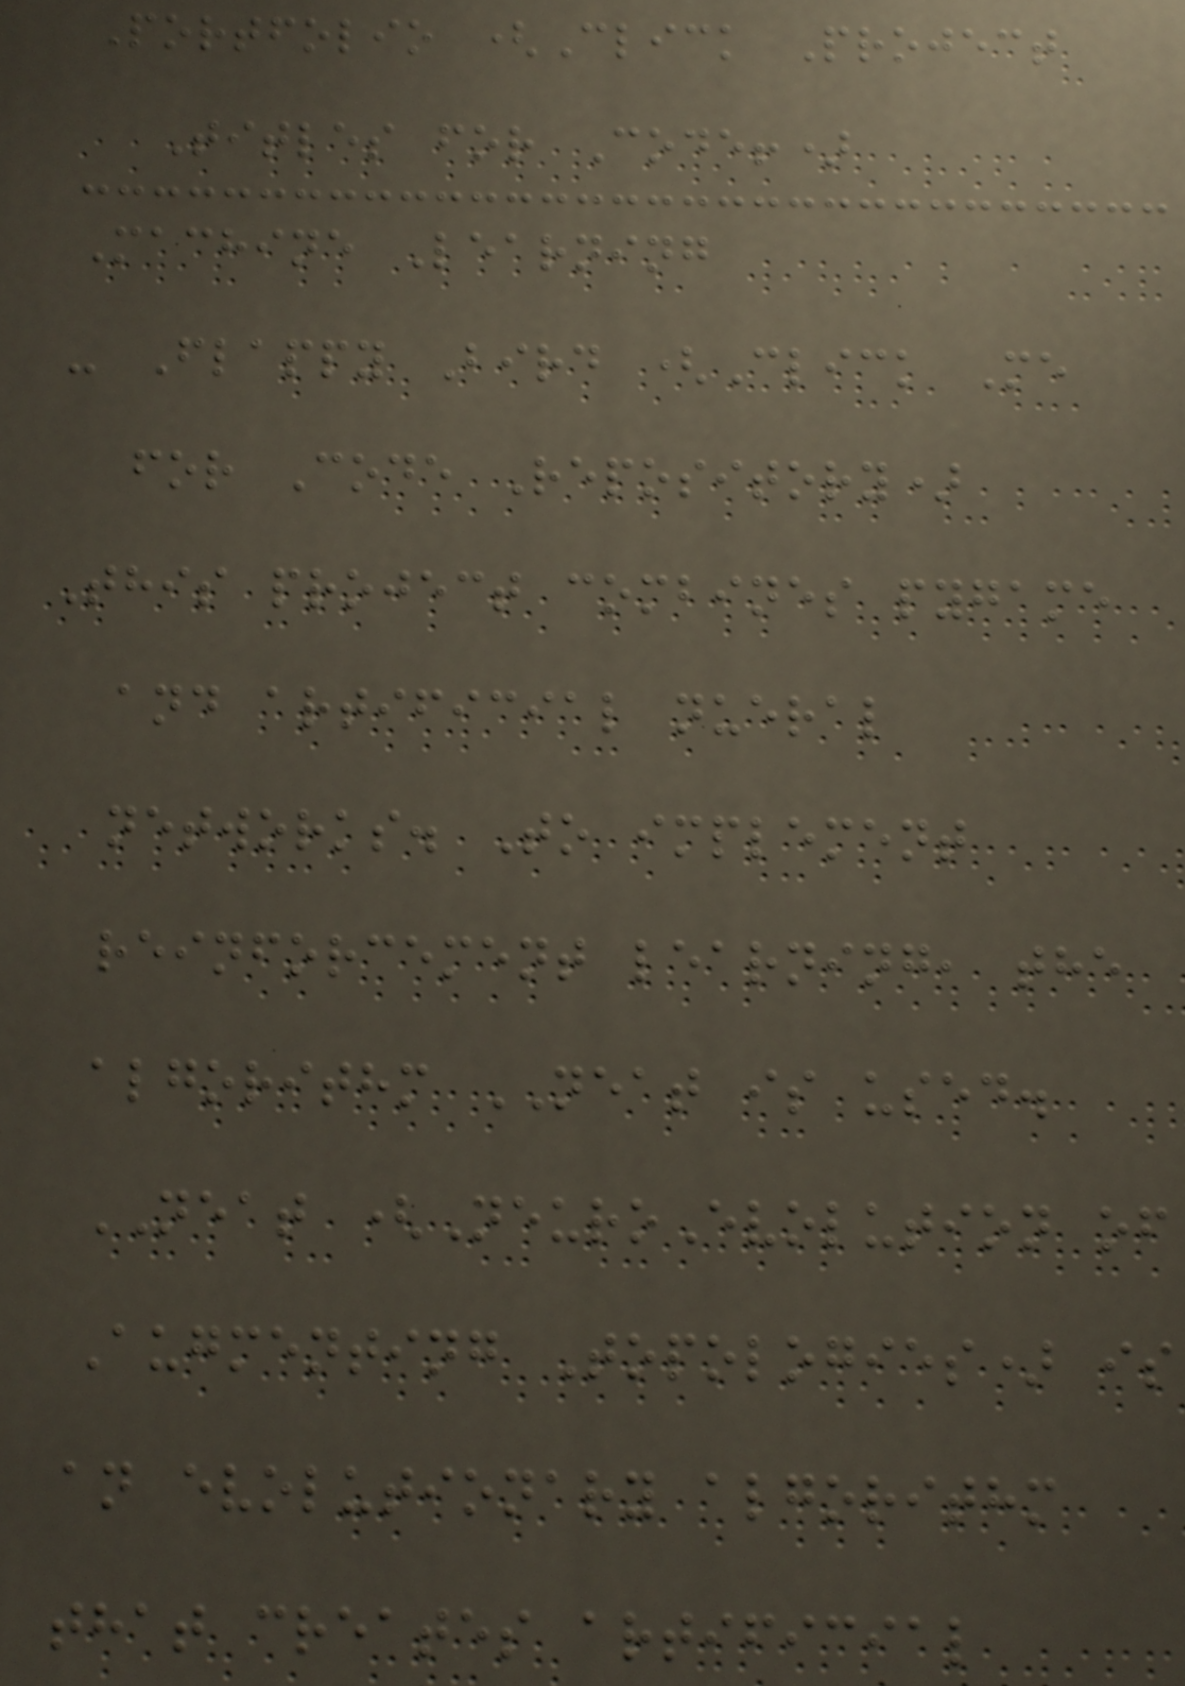Portfolio (Click Project
Titles for Code!)
Machine Learning
- Flappy Bird (Click Me
for Code Repository)
This project combines pygame
and artificial nueral
networks. To implement
reinforcement learning, the
algorithm NEAT is used.
NEAT (NeuroEvolution of
Augmenting Topologies) is
an evolutionary algorithm
that creates artificial
